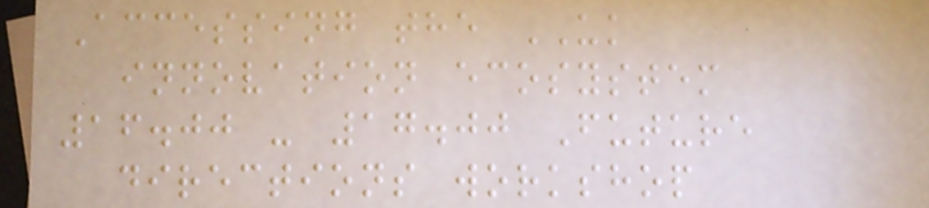Accessing the UK
innovation ecosystem
16.00 - 17.00 Future
directions workshop
